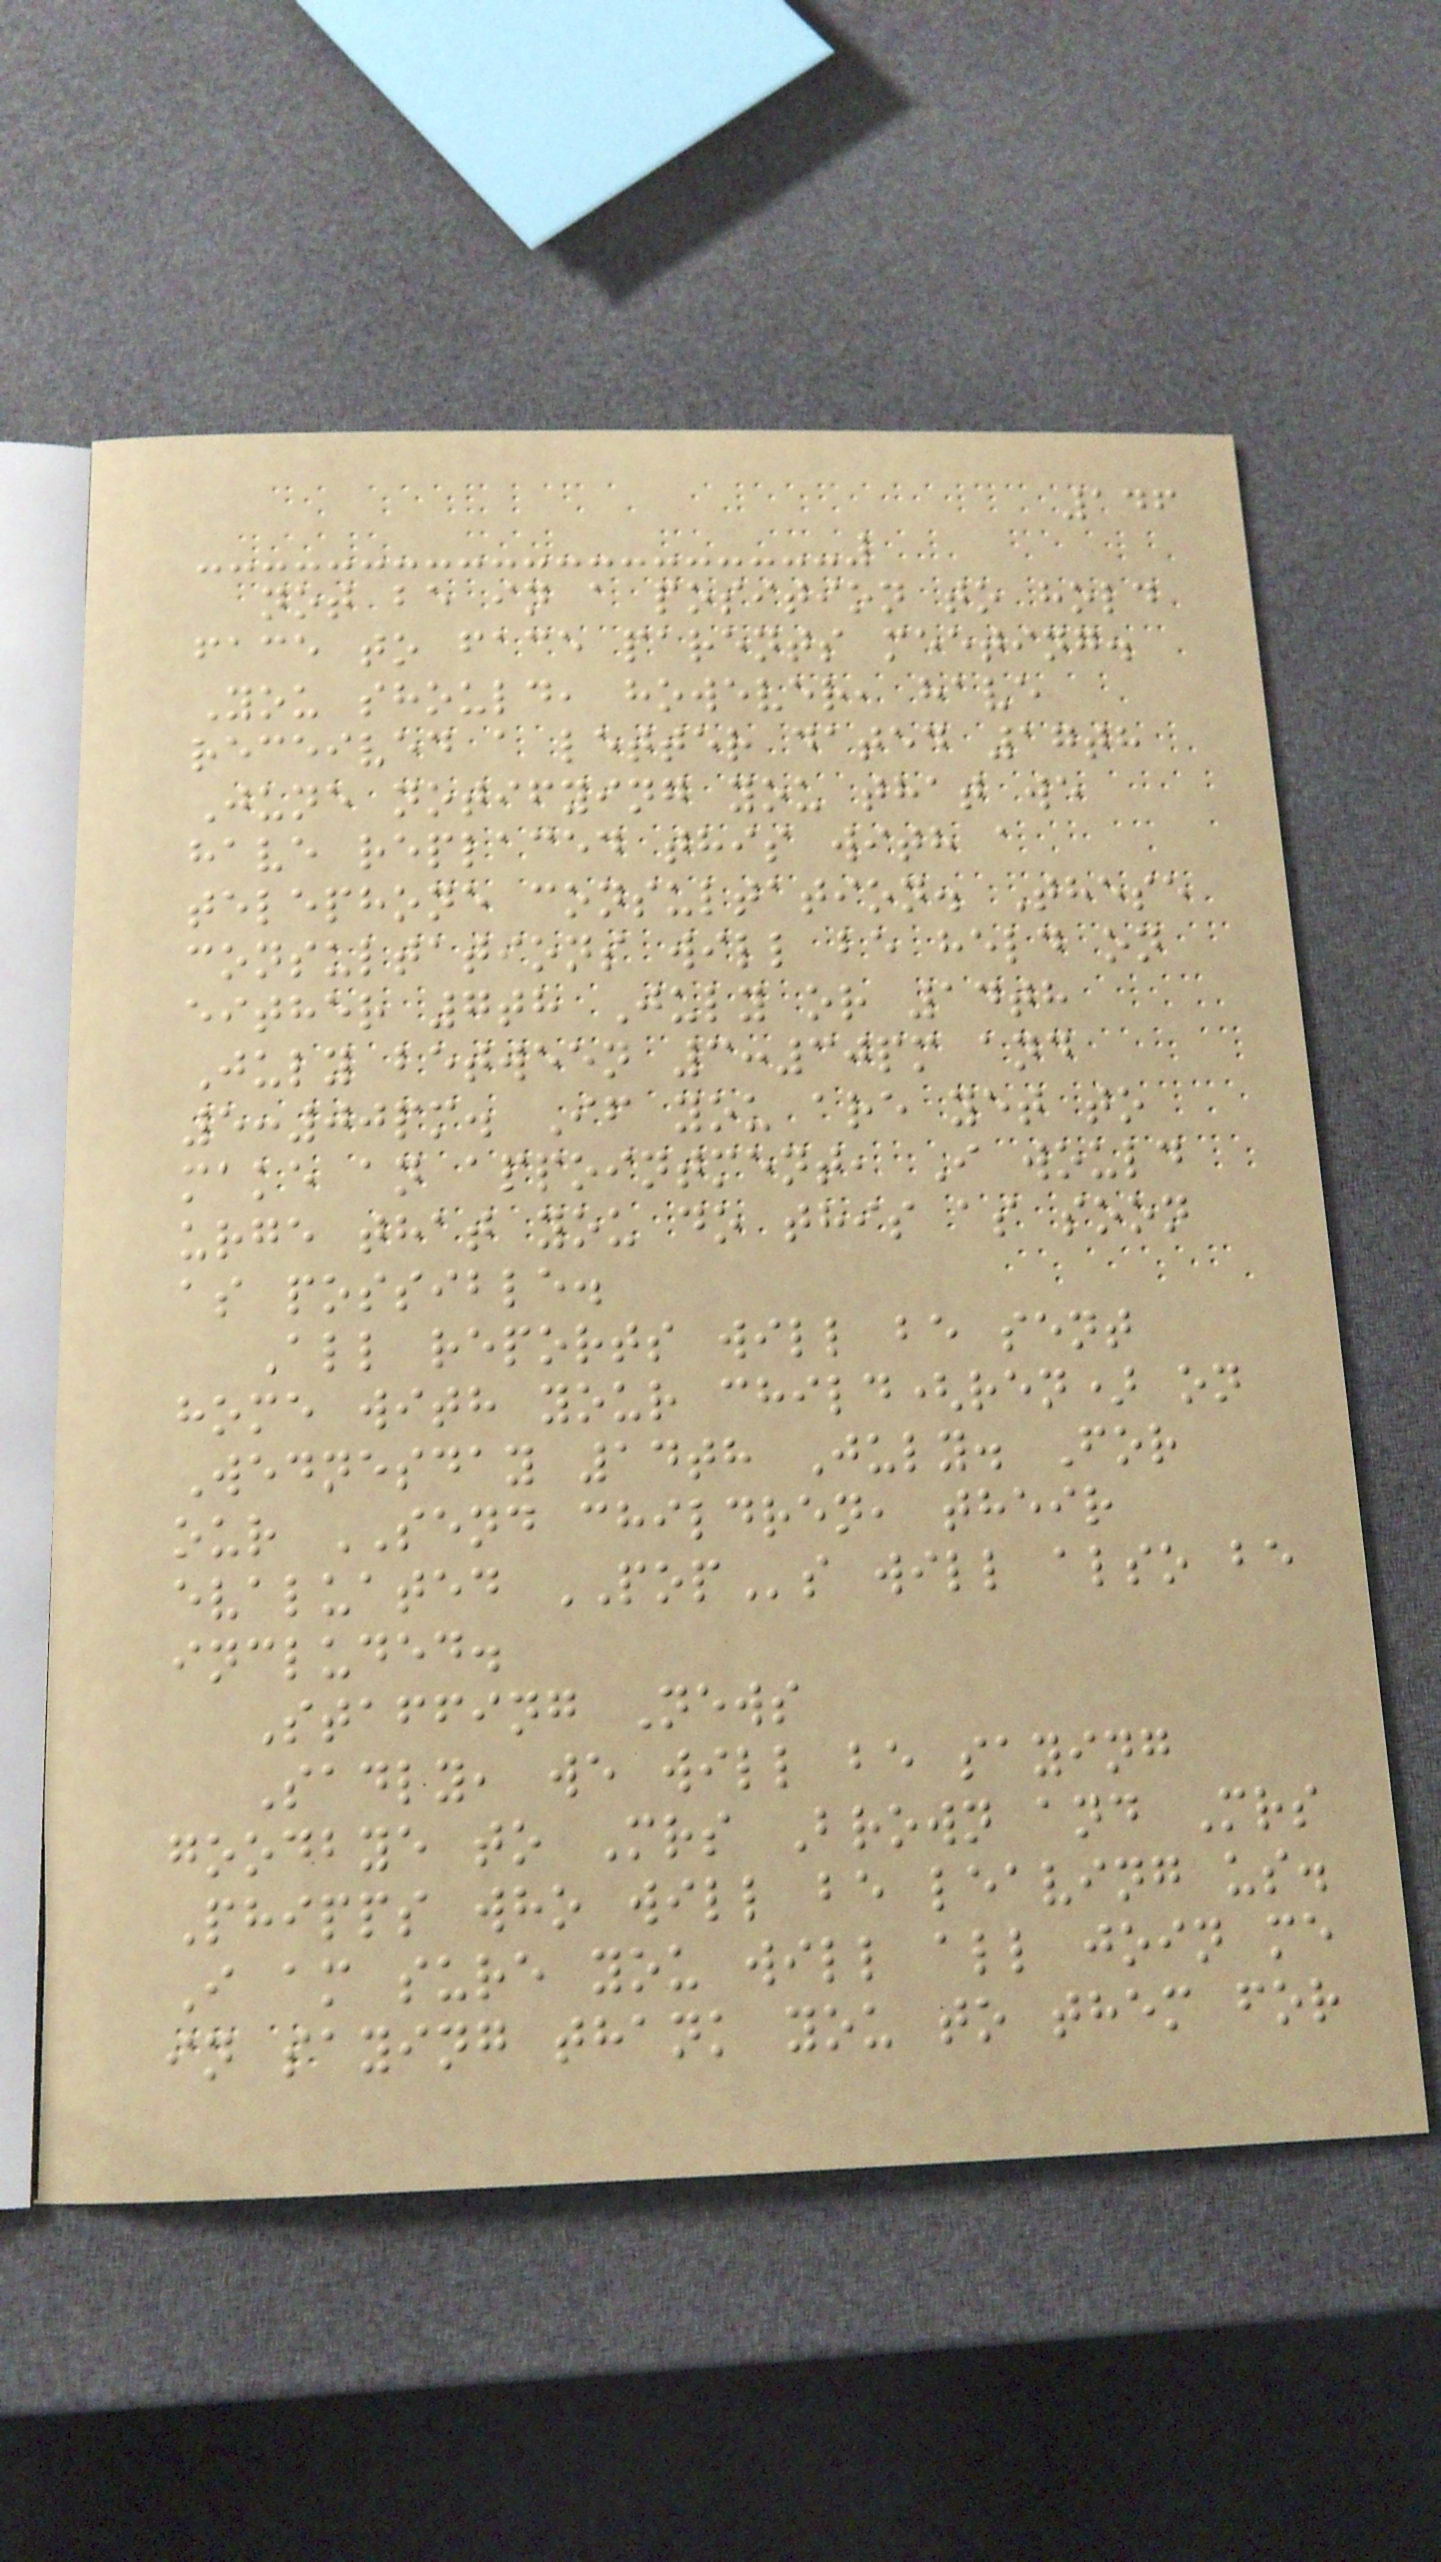146
not be in a position to hold
face to face parents meeting.
You should, however, have
received a letter dated 17th
June notifying you that we
have replaced this with a
telephone consultation. These
consultations will be held on
either 7th July or 14th
July between 3:30pm and
5:00pm. If you are yet to
make an appointment, I would
urge that you do this as soon
as possible.
All reports will be sent
home with your child(ren) on
Wednesday 14th July. For
our SEND children, their
evaluated POPs will also be
included.
Staffing News
Sadly, we will be saying
goodbye to Mrs Brown and Mrs
Phipps who will be leaving us.
I am sure you will all join me
in saying thank you to them for
